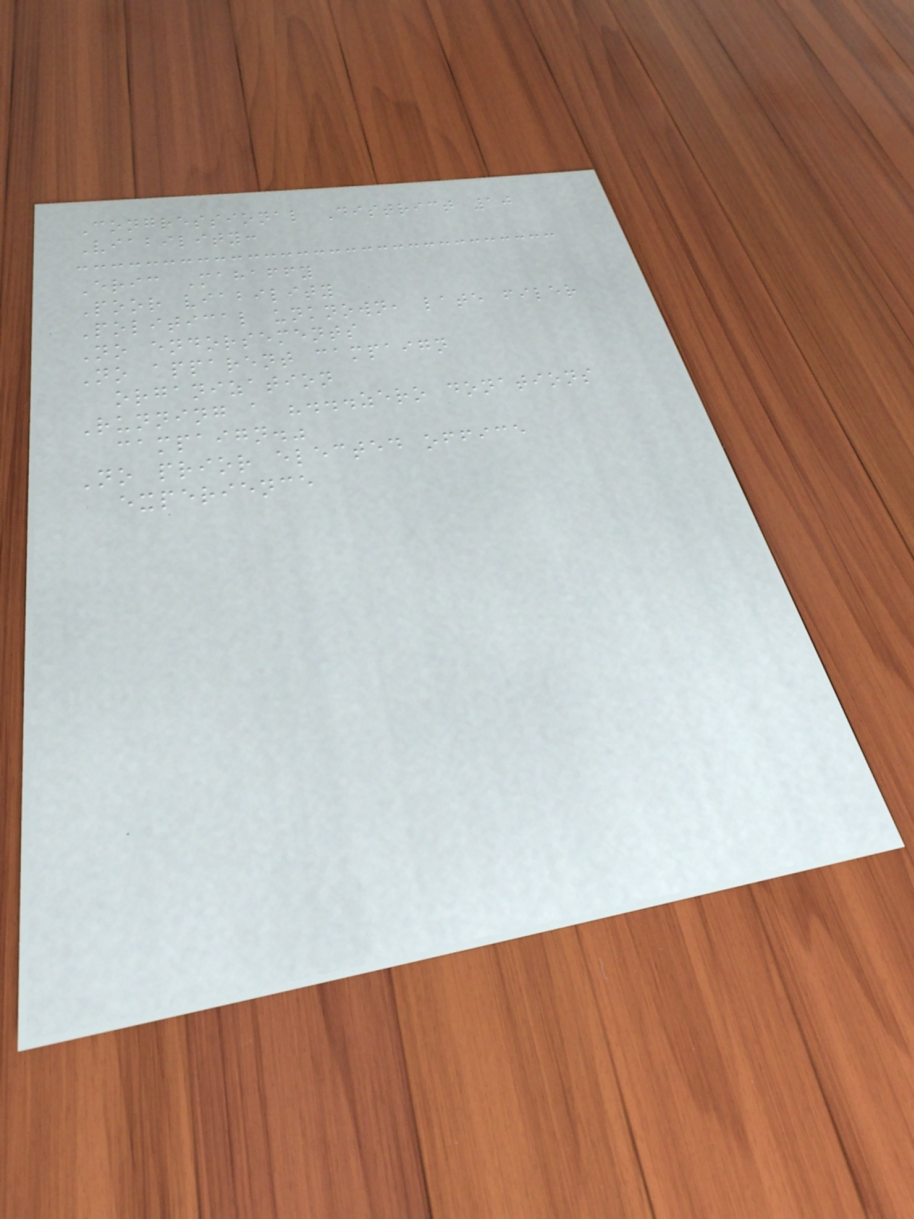Congressional District 10
Viability:
Eric Mahaffy
Poor viability
Political unknown, late filer
No endorsements
No apparent campaign
organization
Running a "...zero donations
campaign."
No prior elected office
experience
